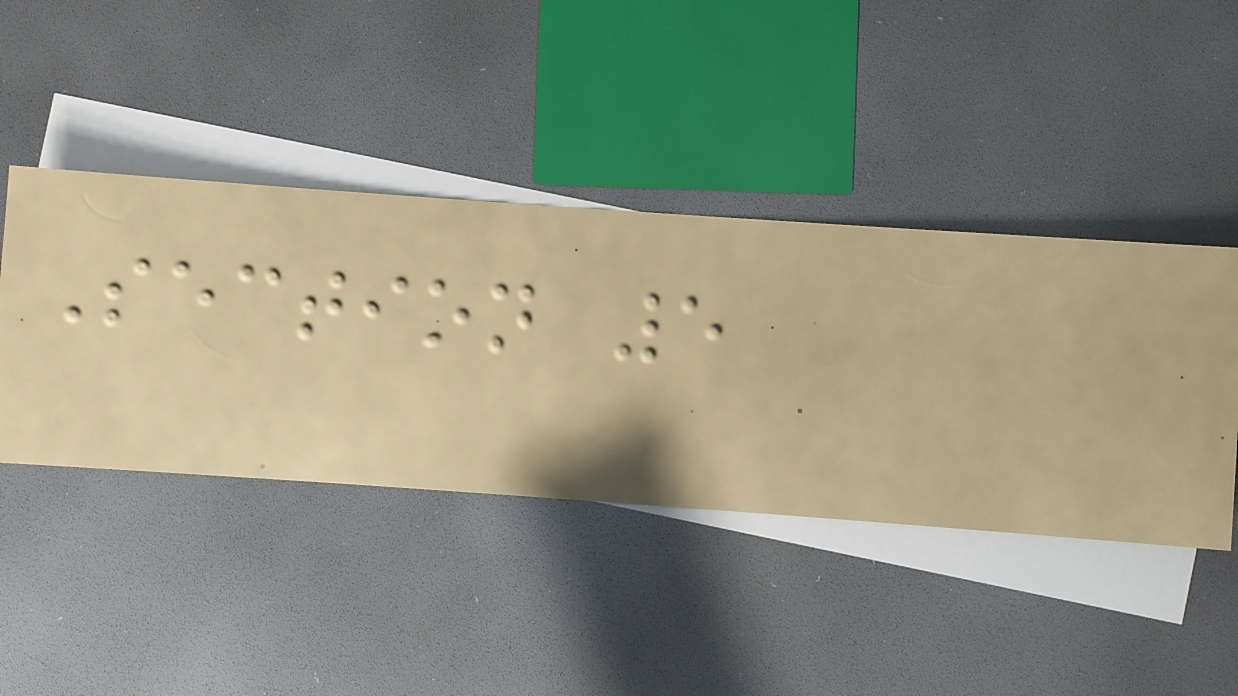Section 5
